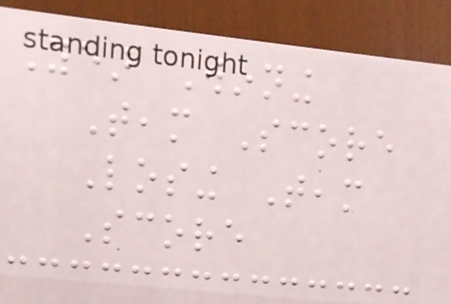Year Winning
Team Score
Losing Team
Score
